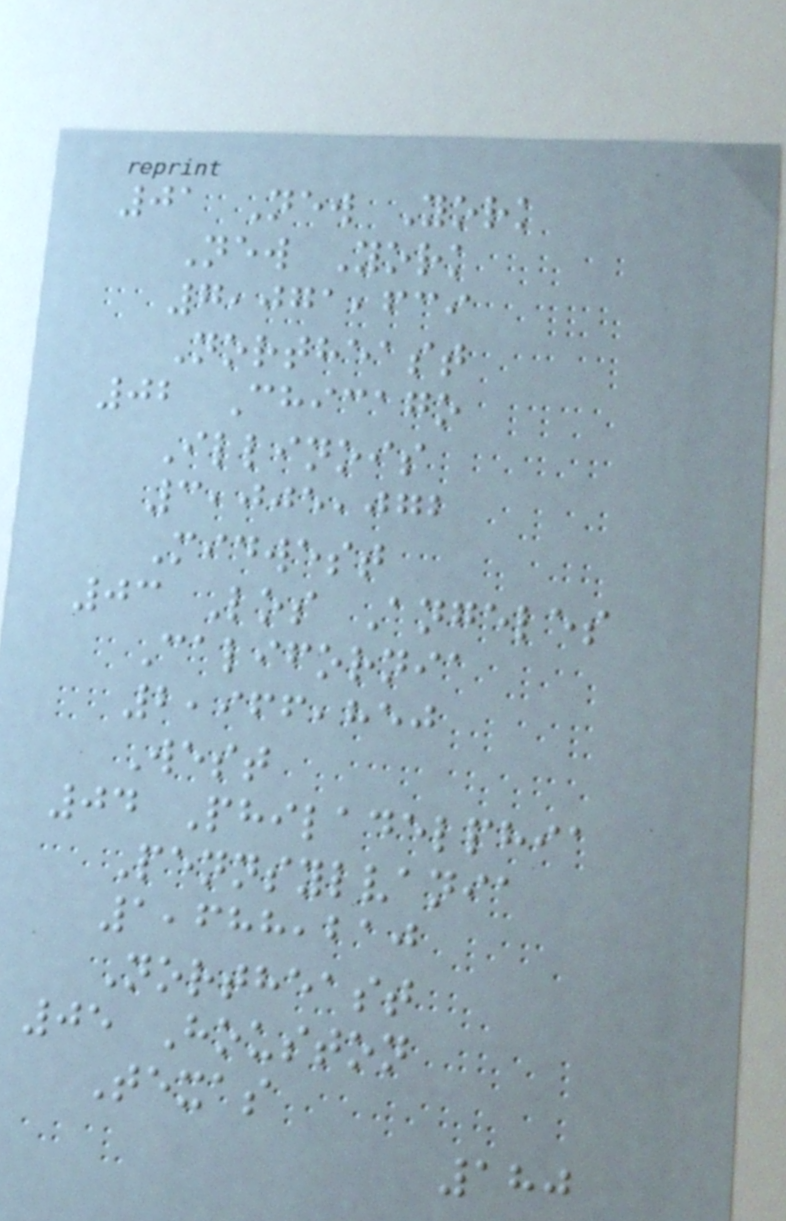01 New York
New York
7,071,639
Northeast
02 Chicago
Illinois
3,005,072
Midwest
03 Los Angeles
California
2,966,850
West
04 Philadelphia
Pennsylvania
1,688,210
Northeast
05 Houston
Texas
180
